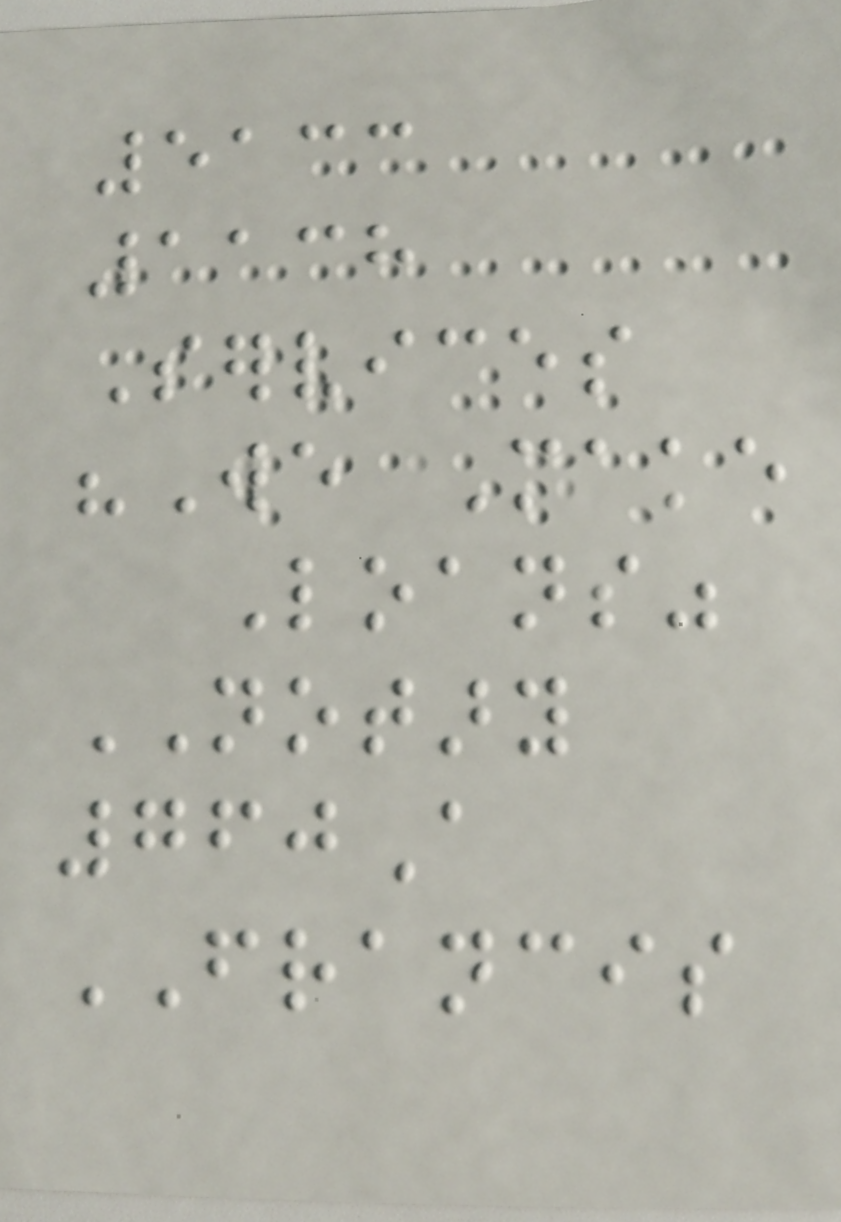5133
1138
Services
"We Make
Loans"
NOTARY
760A
FRANCIS
